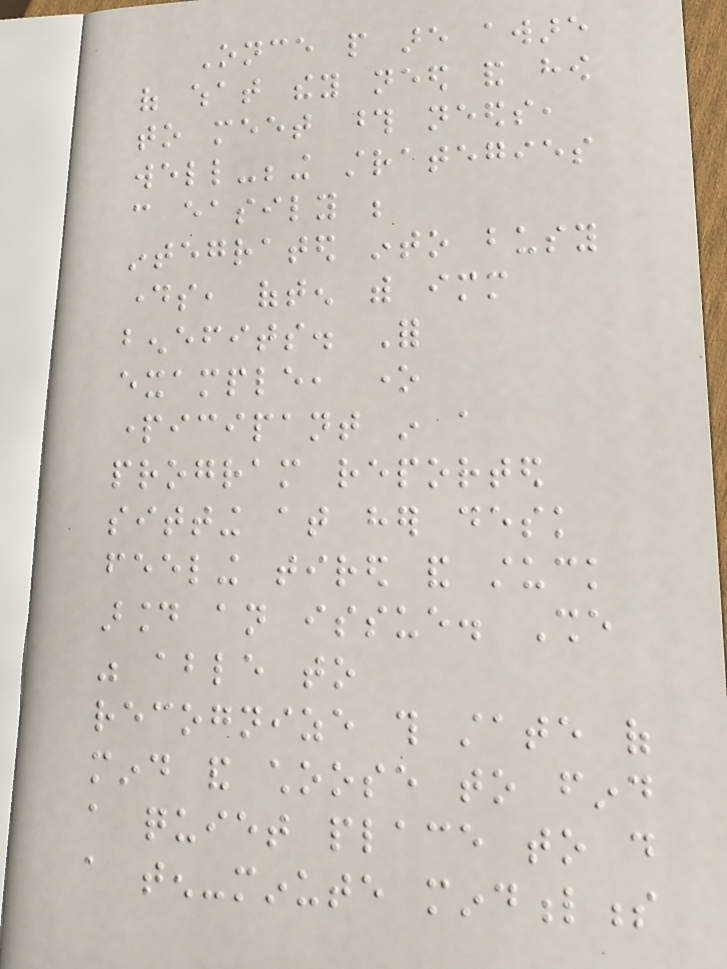Once people are aware
of what they need and how
to meet those needs,
well-being strategies
can easily be
integrated into busy
days, often with immediate
benefits. For
example, one
participant in a
program reported
sitting at her desk
feeling tired and stuck
around an issue. She
was able to
recognize this state of
mind and choose to find
a quiet place to do
a ten-minute mindfulness
